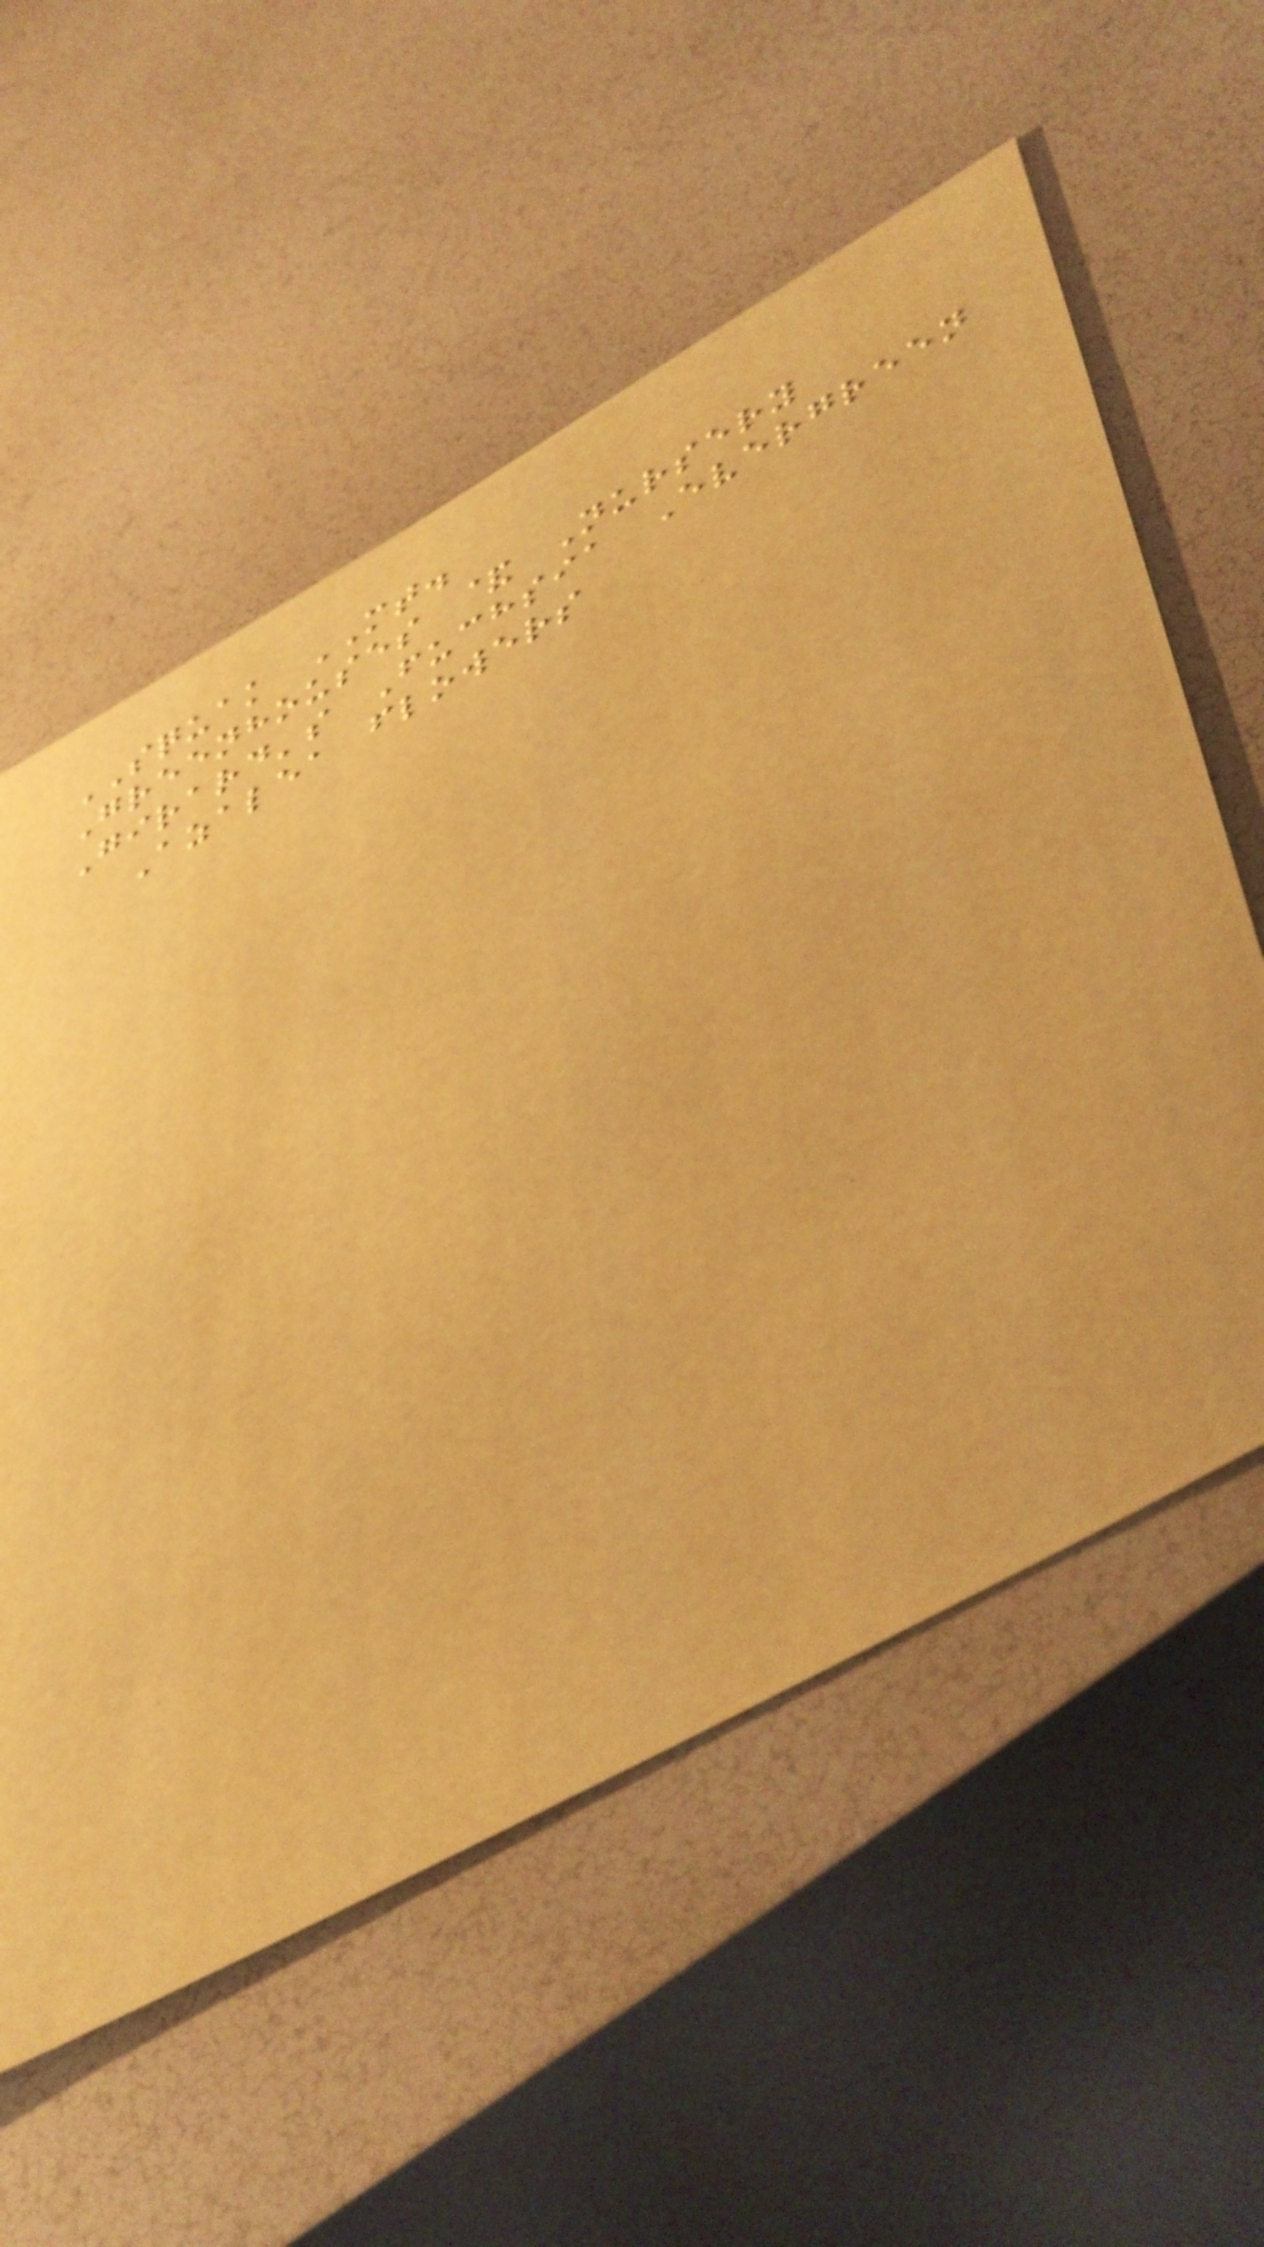SQUAK MT.
Greenhouses & Nursery
Girard's Fuchsia Evergreen
Azalea flowers
